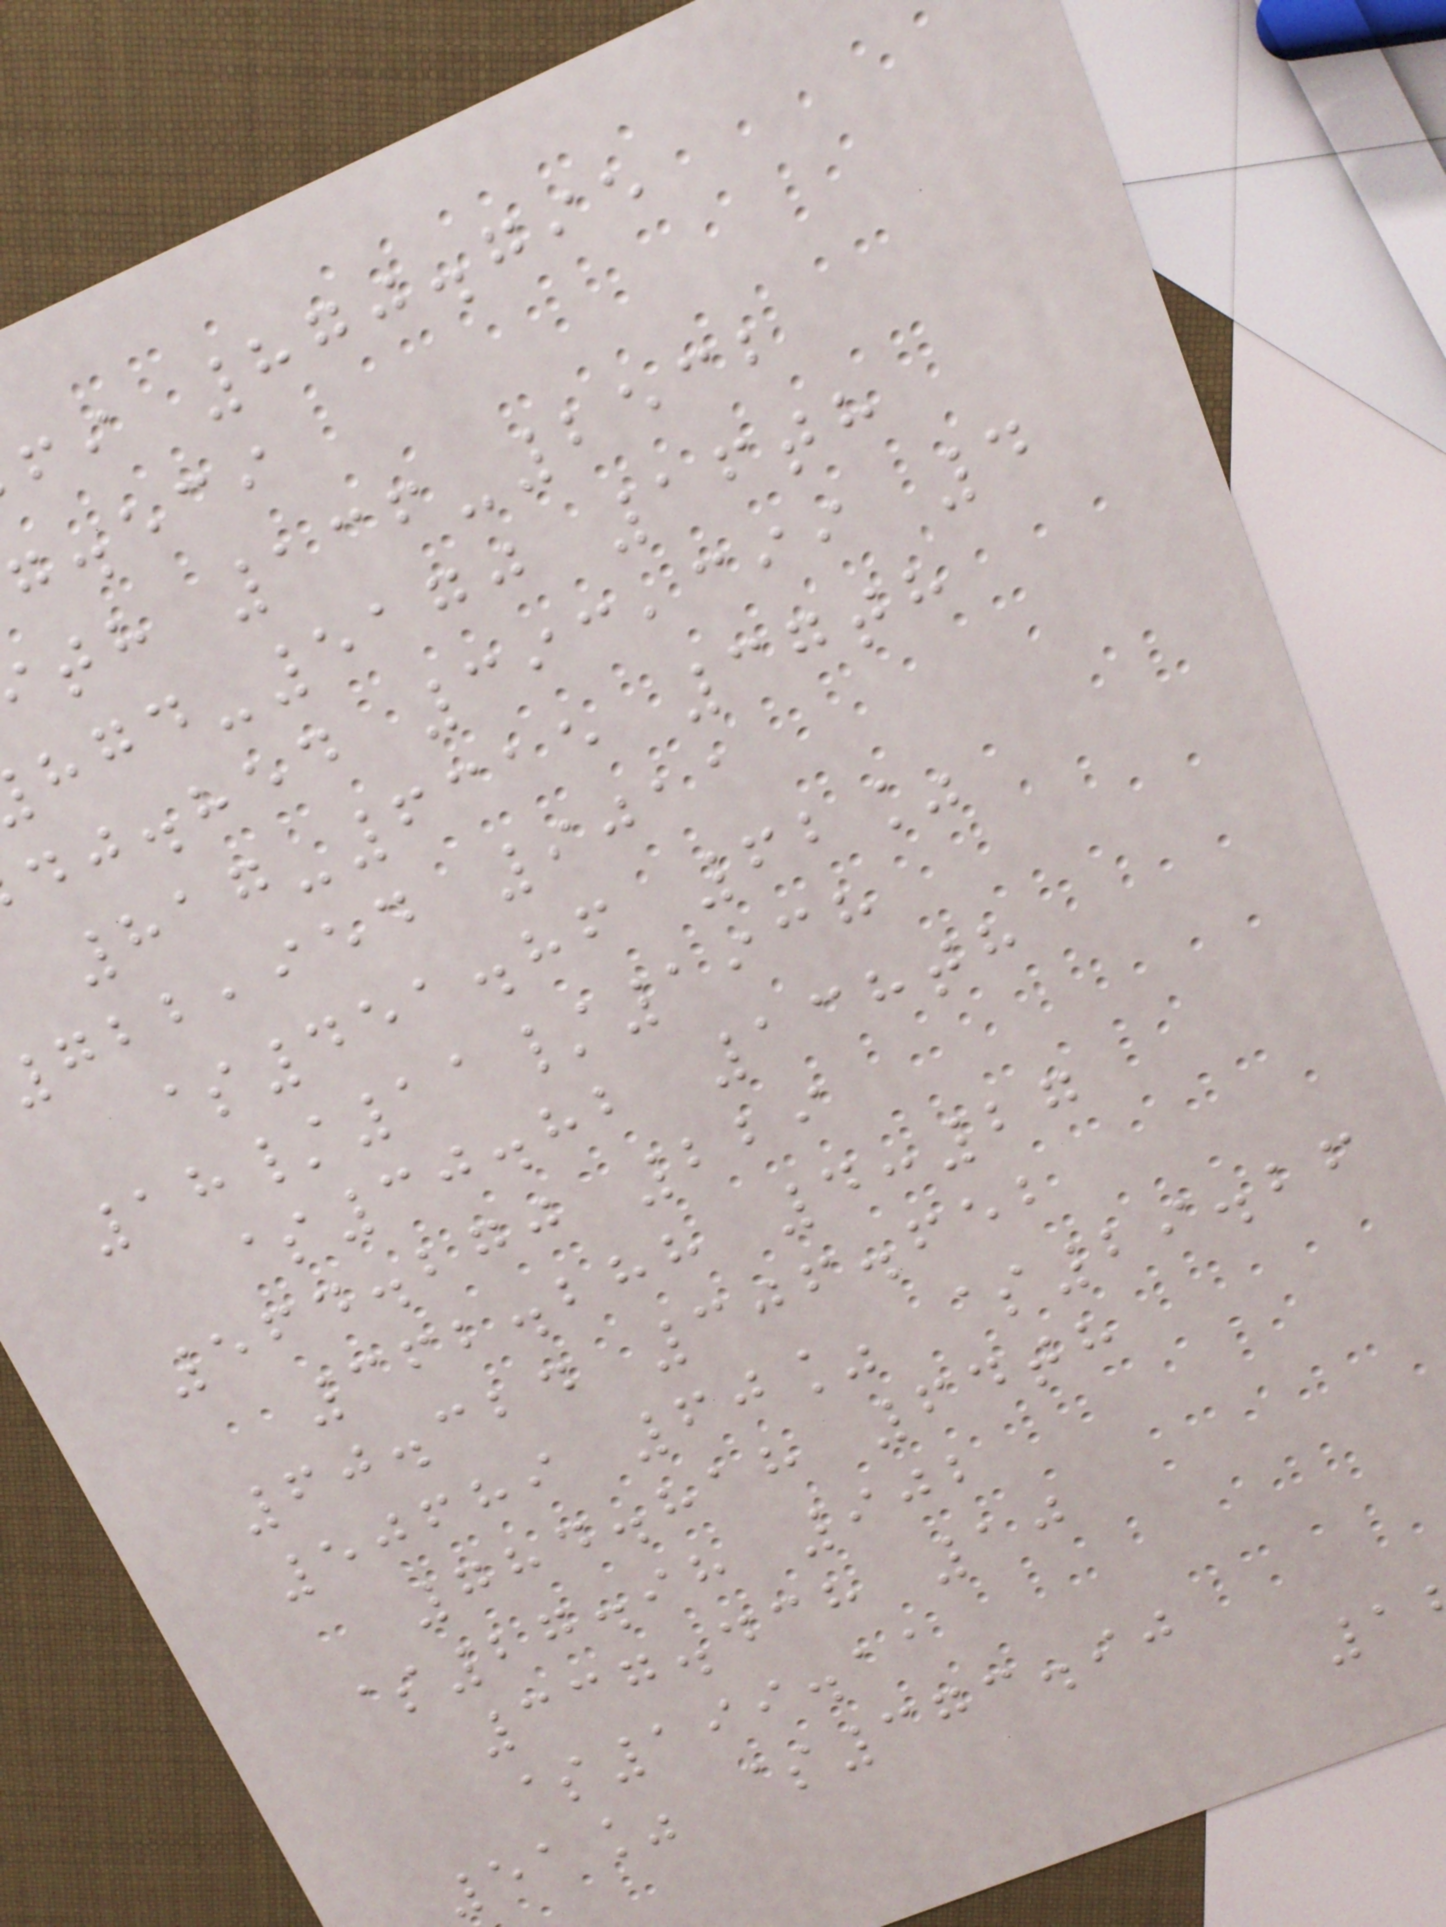fi 870.795
g.eci
th 136-2532
-5170 16th
dj.hed 393,399 4
817-6315 37th
722,954 9011
$451.86 62%
18/11/1938
$30.82 138th
564.270 229
362.288 4:27
60.324 306.652
50689 60% $29.26
784.818 64th
$27.98 902
337.438 10
$199.11
51% $373.90
